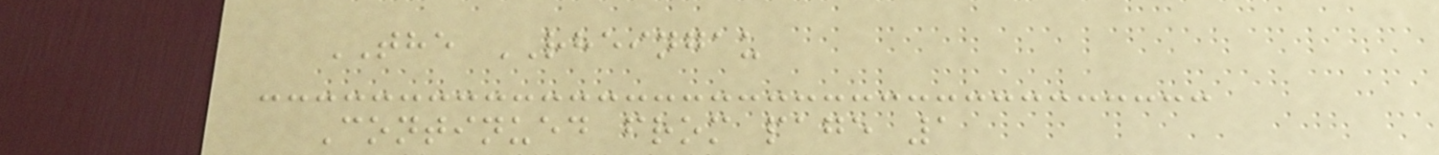THE RHEINGAU
Continued from page 1
